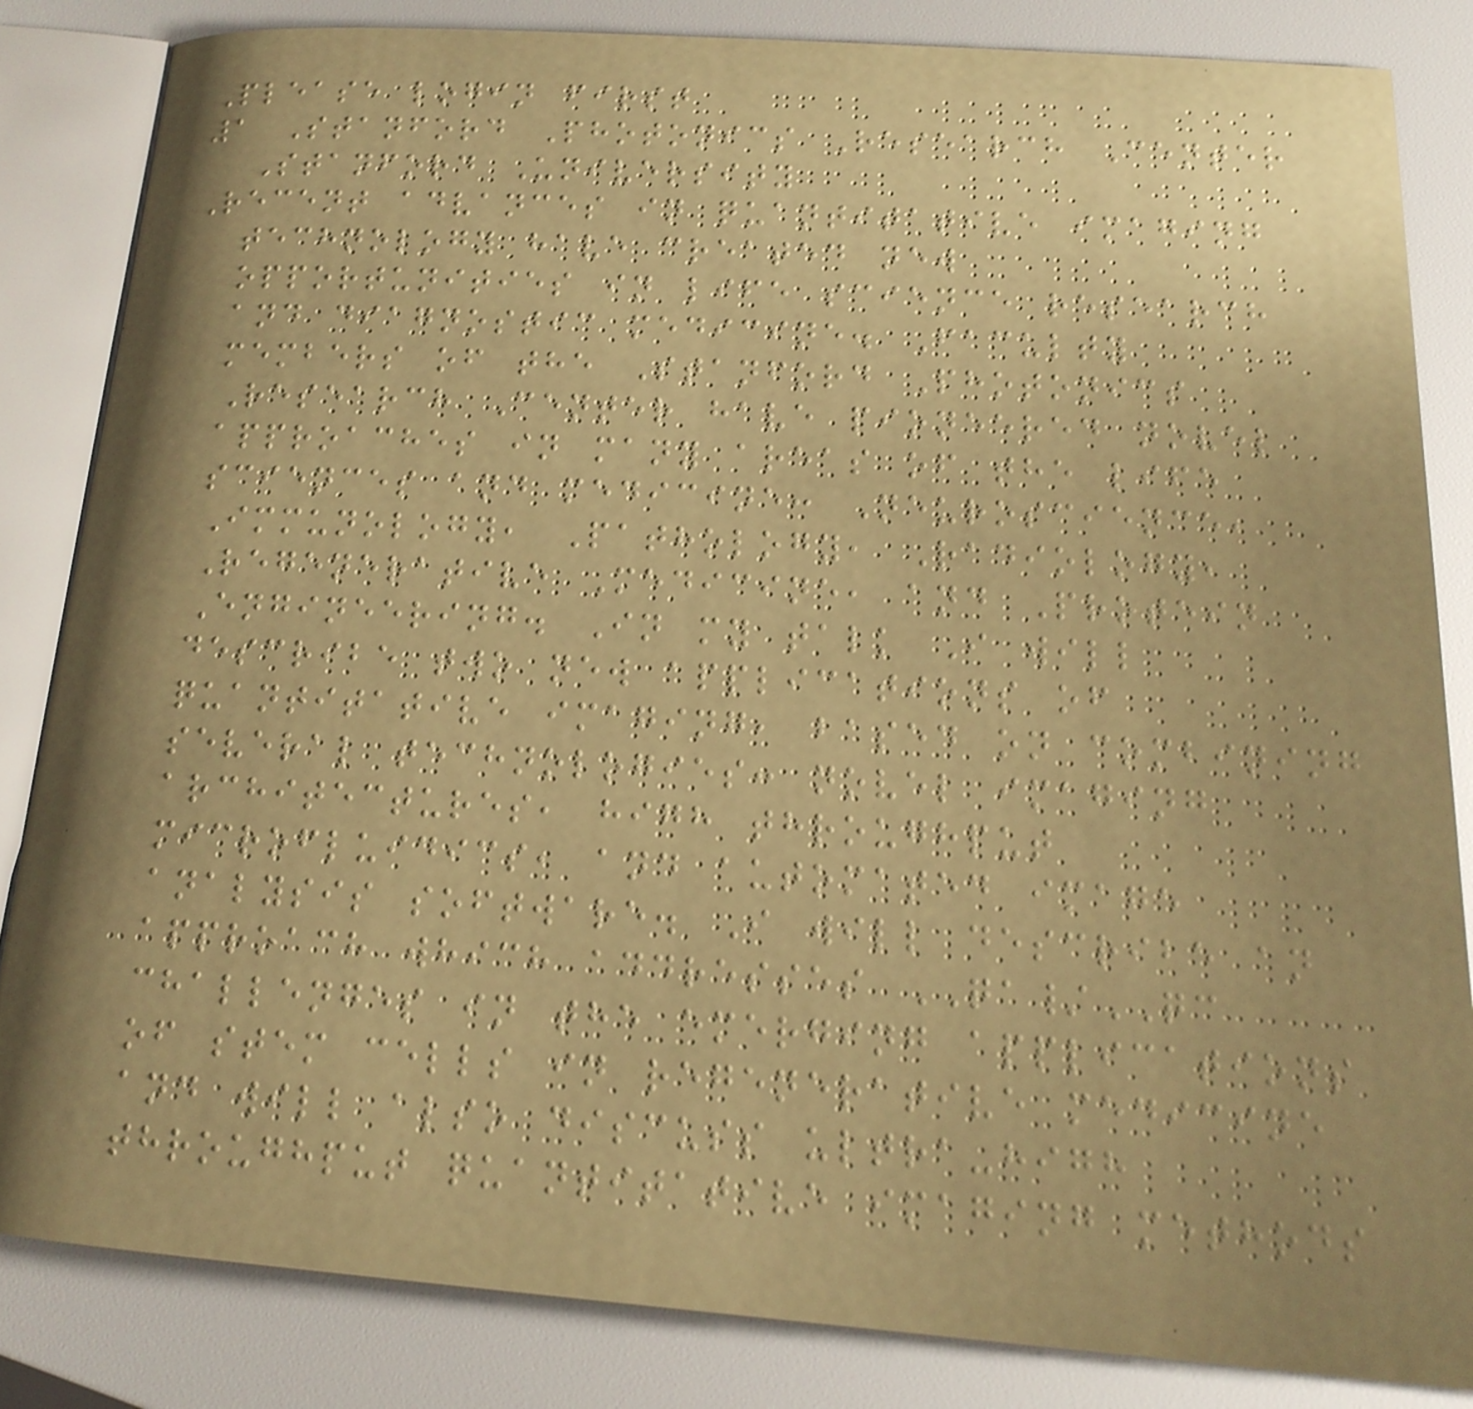Please login first
1 Stanford Photonics Research Center
Stanford University
Recent advances in quantitative imaging
technology have created new
opportunities in life science research
and diagnostic medicine. Faculty
members of the Stanford Photonics
Research Center have pioneered novel
approaches in many areas of the life
sciences and medicine: Neuroscience,
Immunology, Pathology, Radiology,
Regenerative Medicine, and Protein
Engineering. In my talk I will
describe two new applications of
quantitative imaging, based on combining
several technologies: novel imaging
architectures, high throughput
microfluidics, and automated image
analysis software. I will describe an
approach which addresses QA/QC
challenges in the emerging applications
of stem cells in regenerative medicine
and will also discuss ultra-high
throughput quantitative imaging methods
